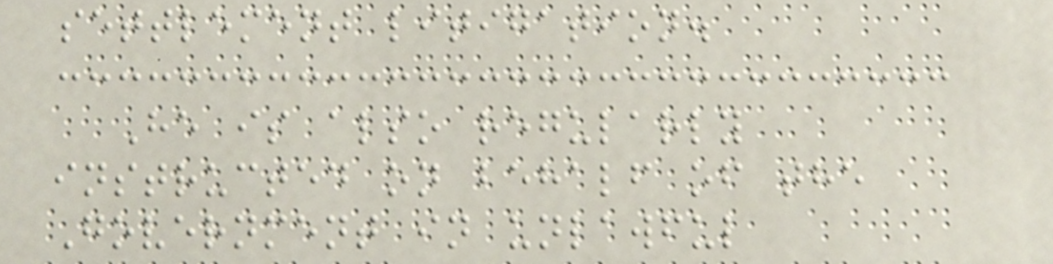settlement litigation.
He is also regularly
instructed on behalf of the
Government in unlawful
